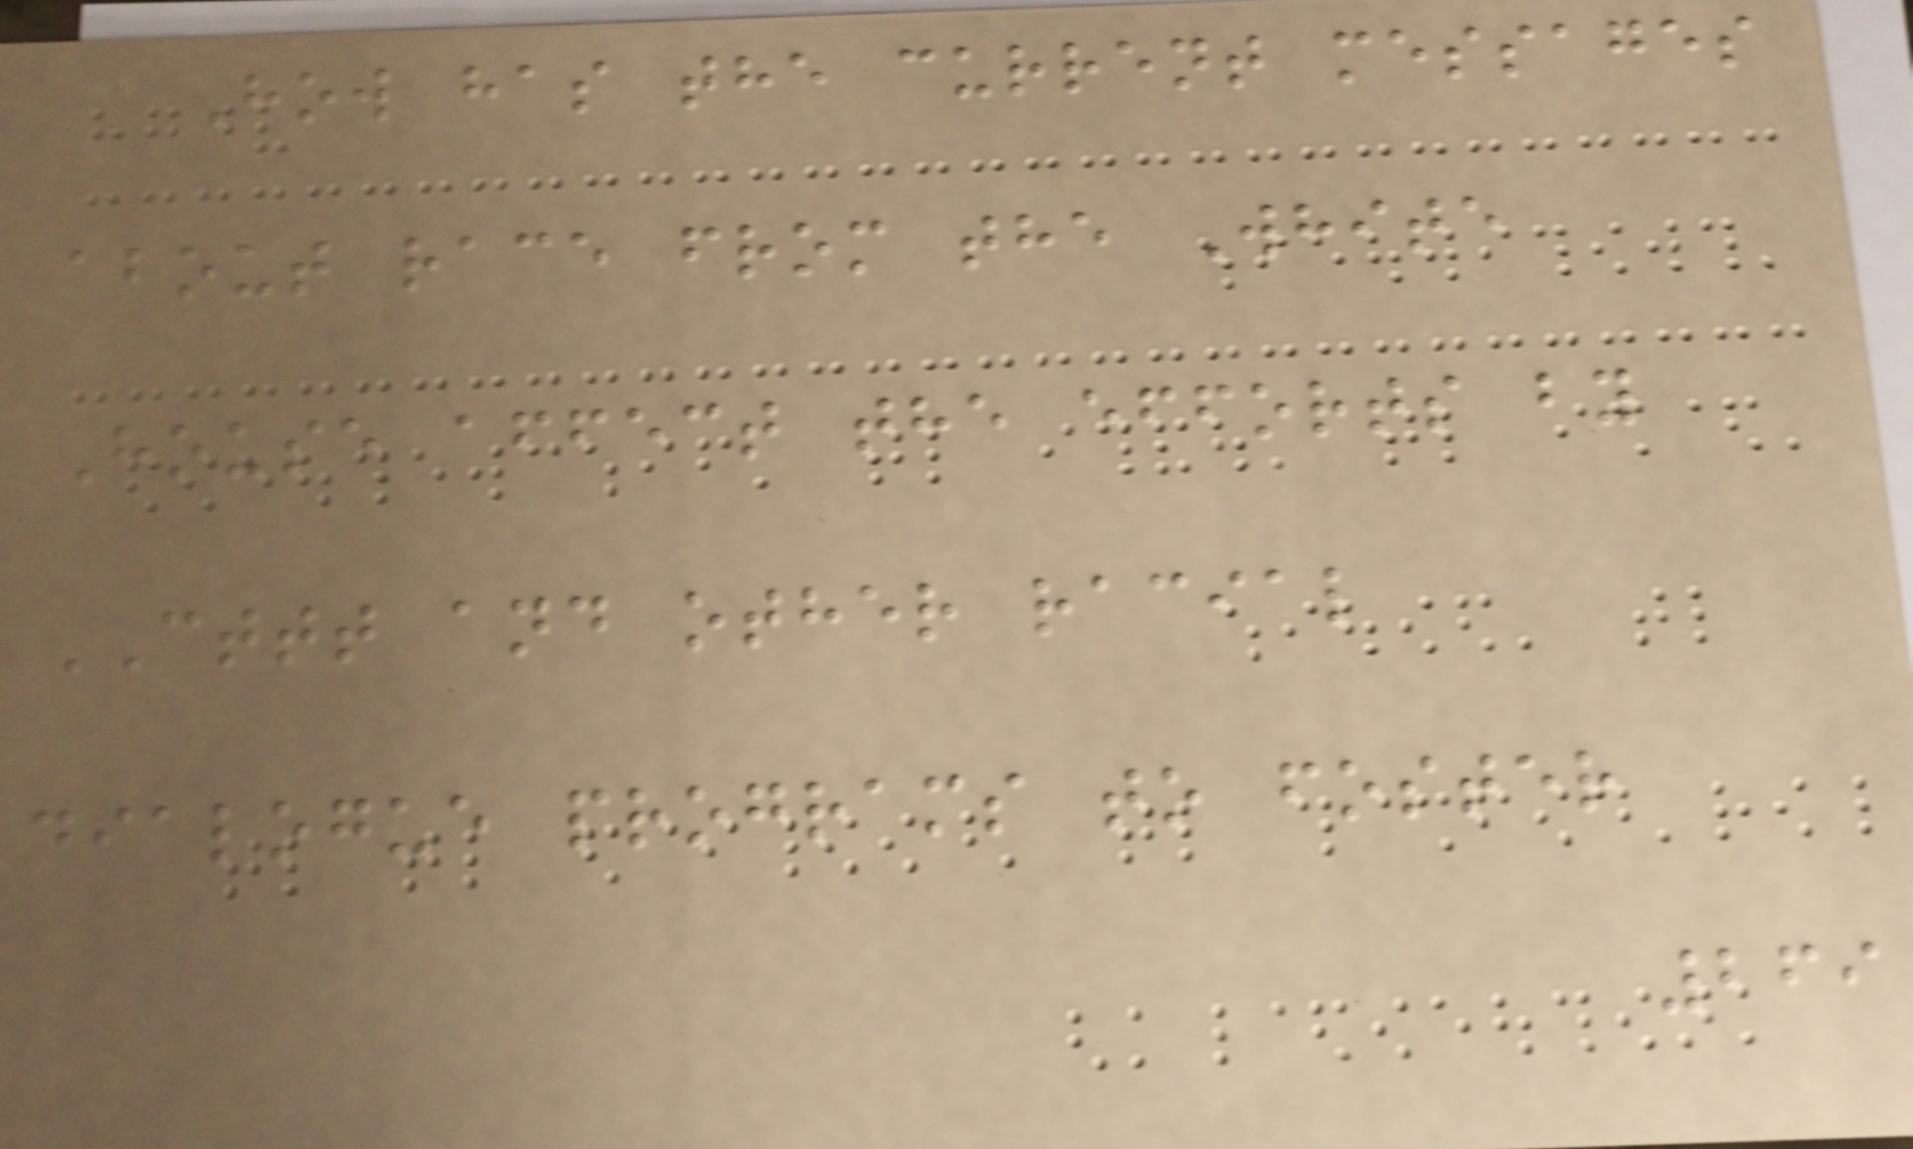How has the current messages
about race from the White
House affect the efforts by
CTTT and other racial
dialogue programs to foster
269
